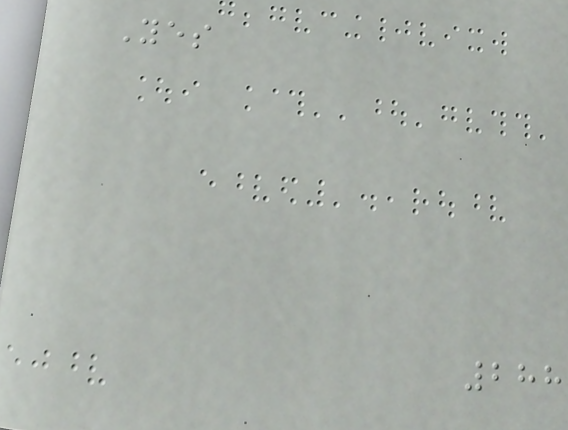Yes
288
